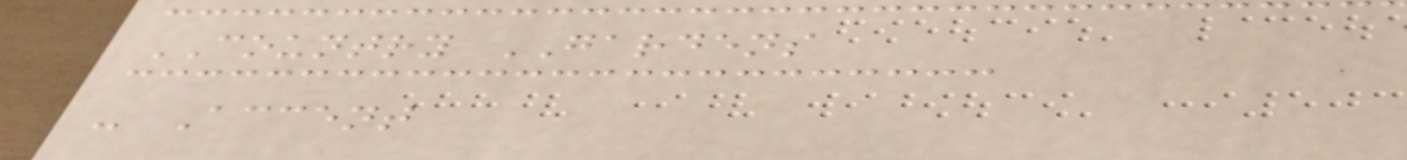COUNTRY GARDENS
- Accent
